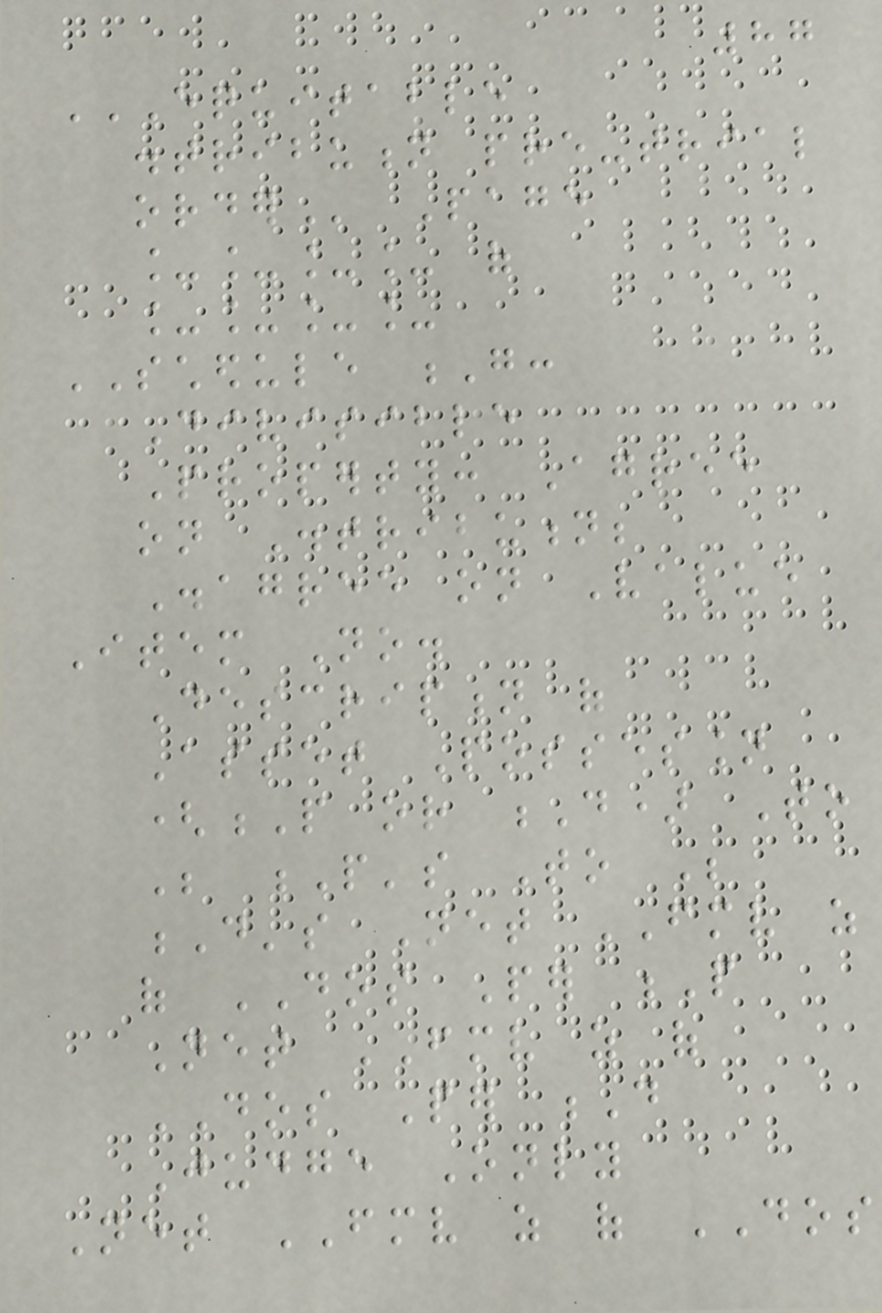87
EQUITABLE
DISTRIBUTION PRE-TRIAL
ORDER Page
____ of
____
SCHEDULE G:
Divisible
Property: Agree
on Distribution;
Disagree on Value
Item No.
Description of
Asset Possession
(P or D) To
Be P's To Be
D's Net FMV as
of DOS Per P
Net FMV as of
DOS Per D
Judge Only
Net FMV as of DOS
